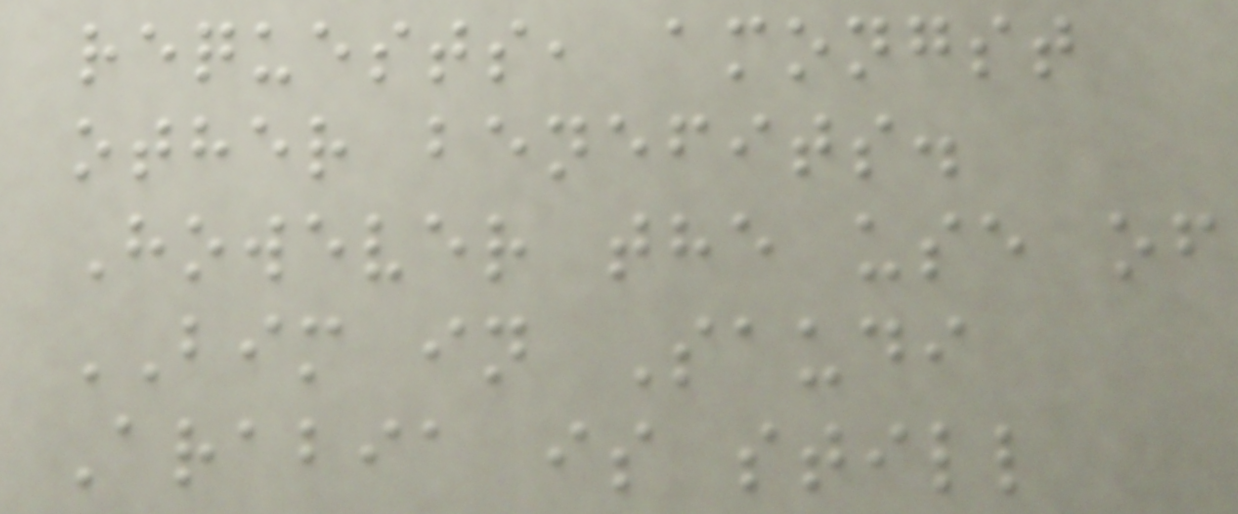requests, amongst
other benefits.
However the use of
BIM in Saudi
Arabia is still
